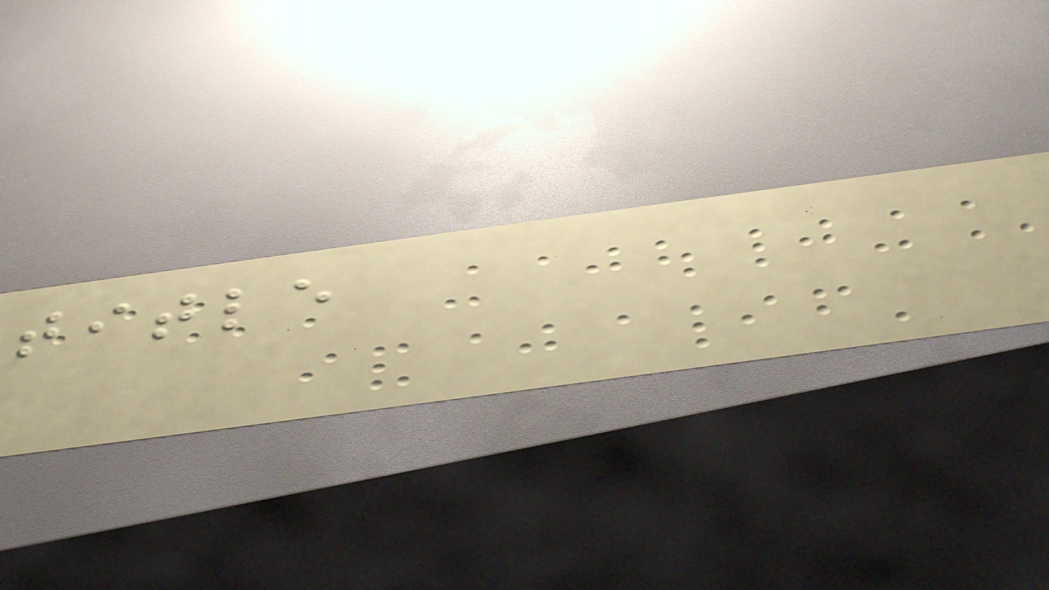title
